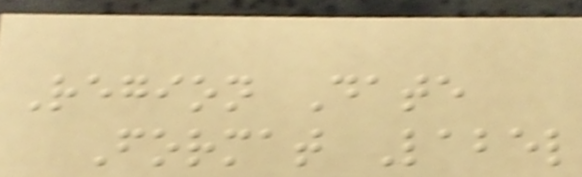Region Date
Format Label
